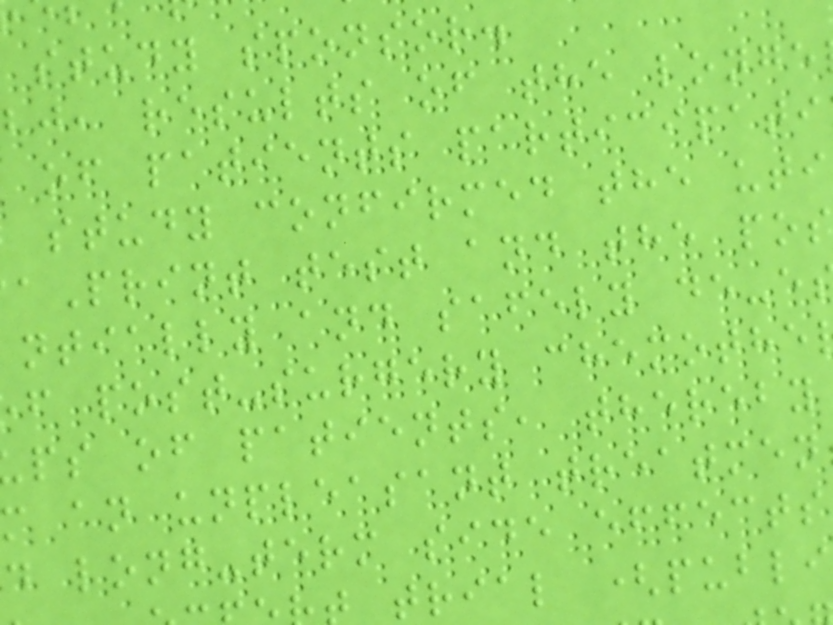study sponsor.
bj, results of the longe
of patients participati
study confirmed the uti
aPrint test and the pos
ntially and safely de-e
f post-surgery chemothe
ps of patients, thereby
m an unpleasant treatmen
d long-term side effects
trial (publi
